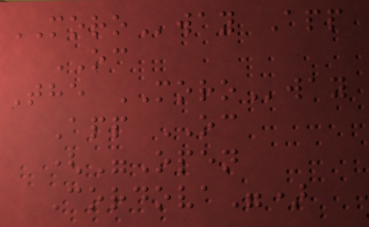MOROway App
OC
The MOROway
App OC
("Open
Cordova")
